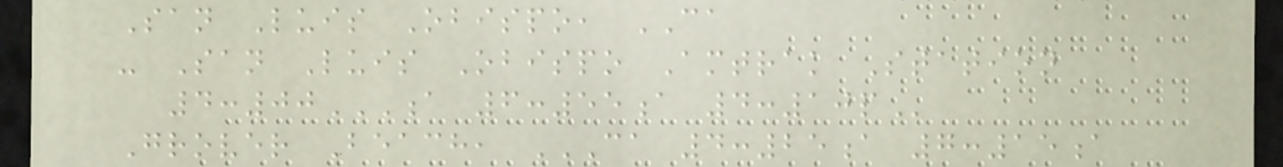San Luis Obispo, CA
- San Luis Obispo Amtrak Station
4:00A 6:55A 4:10P
Grover Beach, CA 4:25A 7:15A
